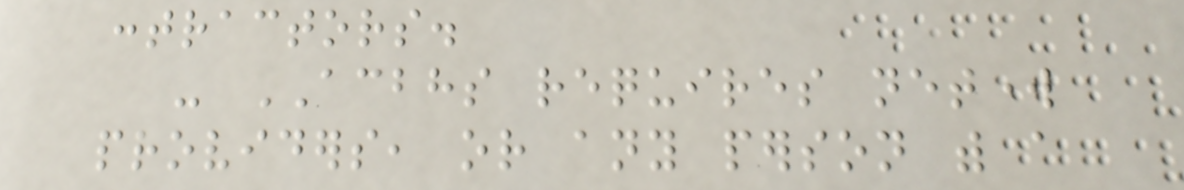contractors.
- ACBHS requires network
providers, or any person with a
